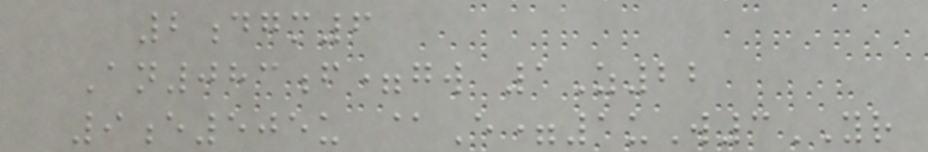2dgm6
An083f=gw 1Z22
9e505u @E=1uW3YR
